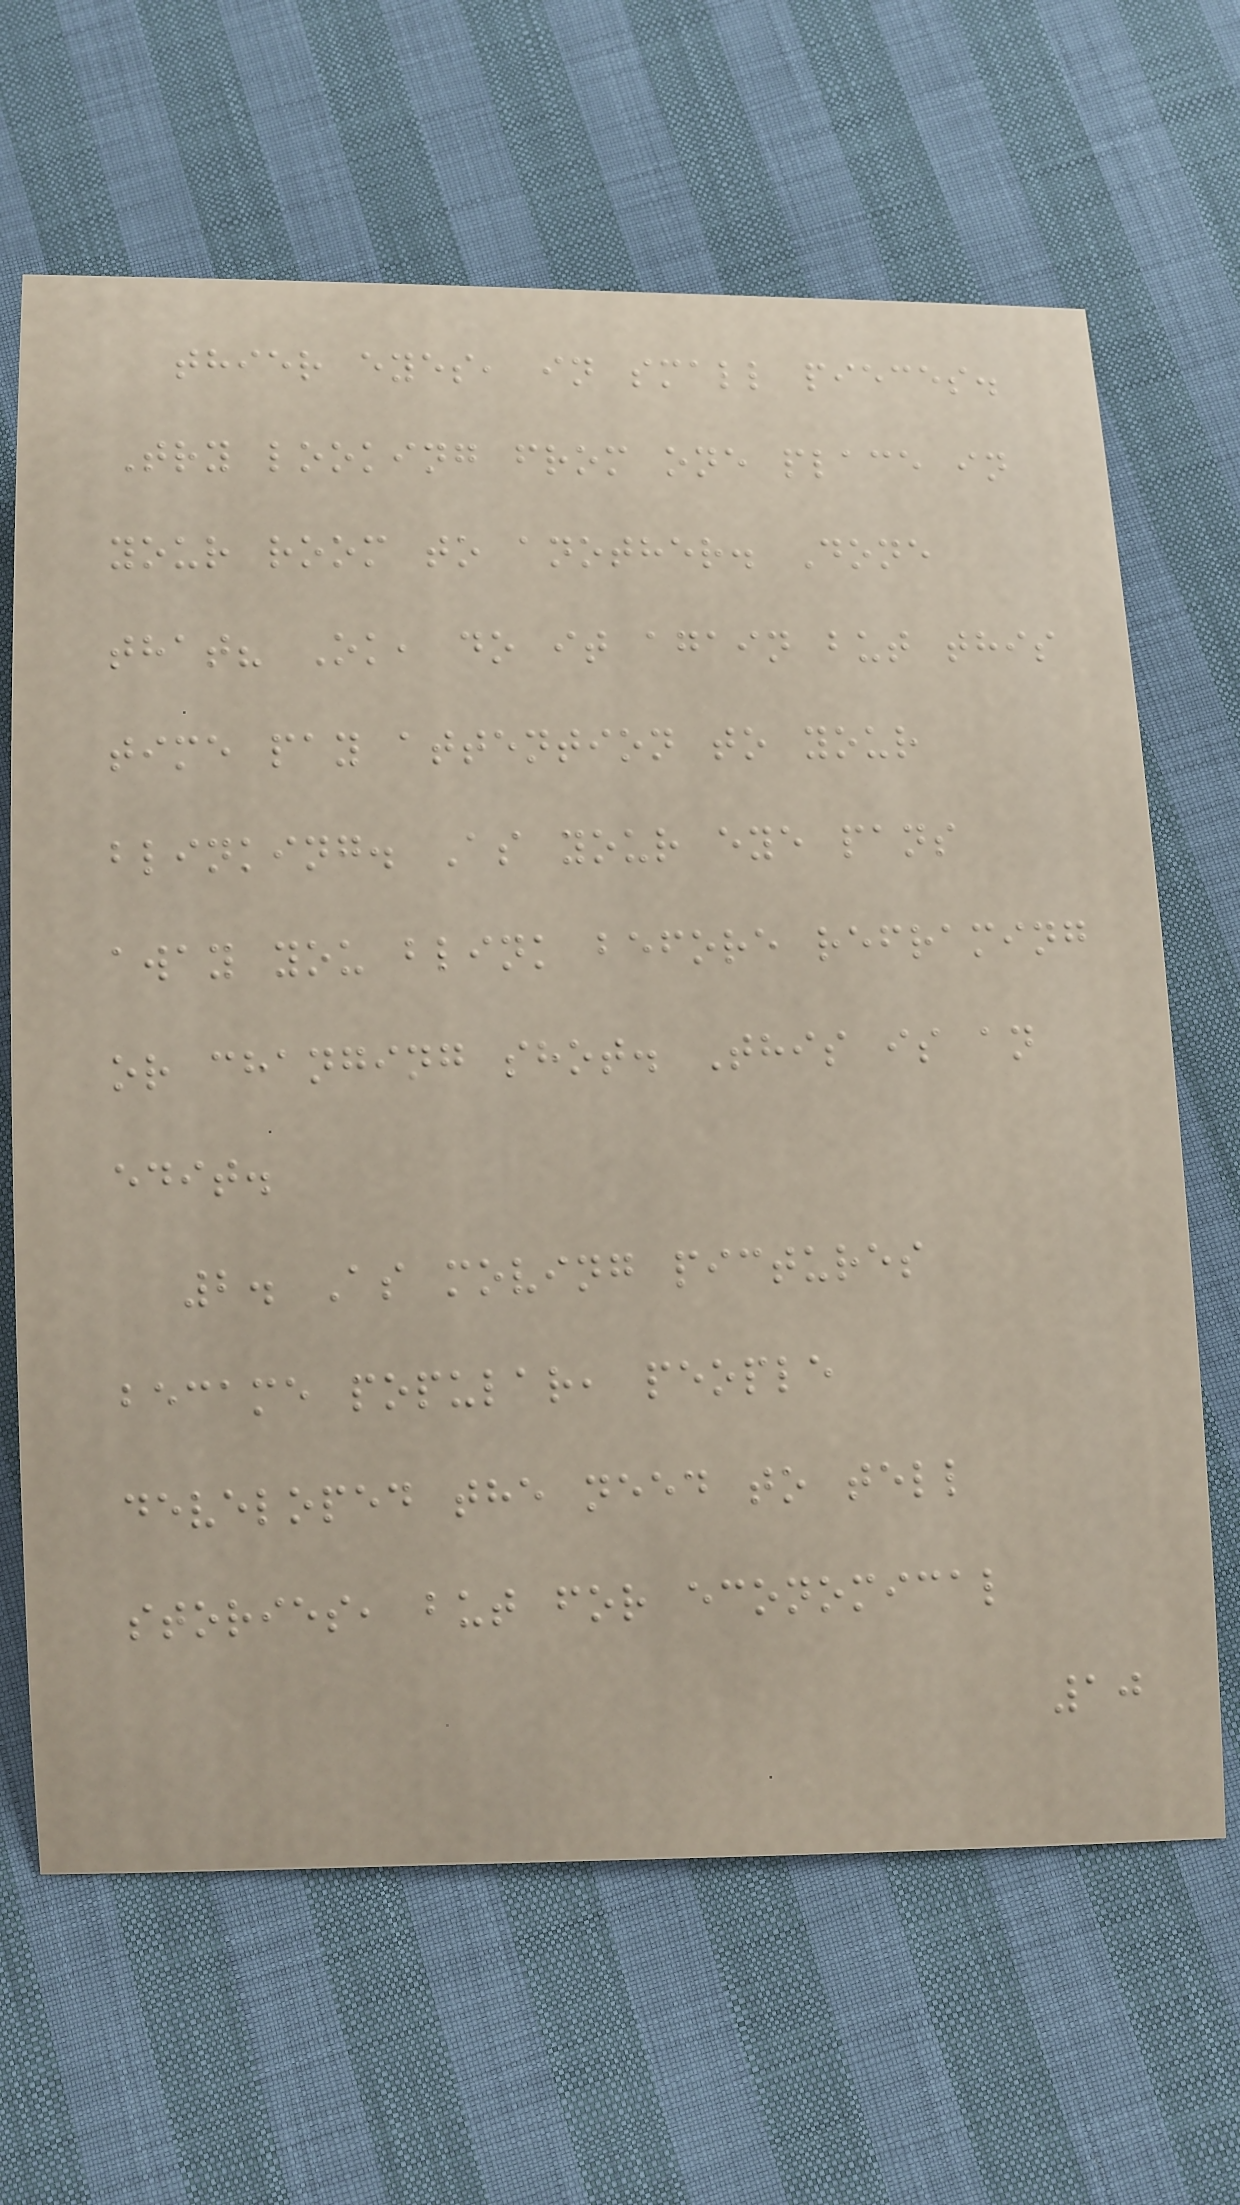thier eyes, in small pieces.
Try looking from one place in
your room to another. Done
that? Ok, do it again but this
time pay attention to your
blinking. As your eye pans
away you blink before reframing
or changing shot. This is an
edit.
2. As moving pictures
became popular, people
developed the need to tell
stories, but for economical
10
